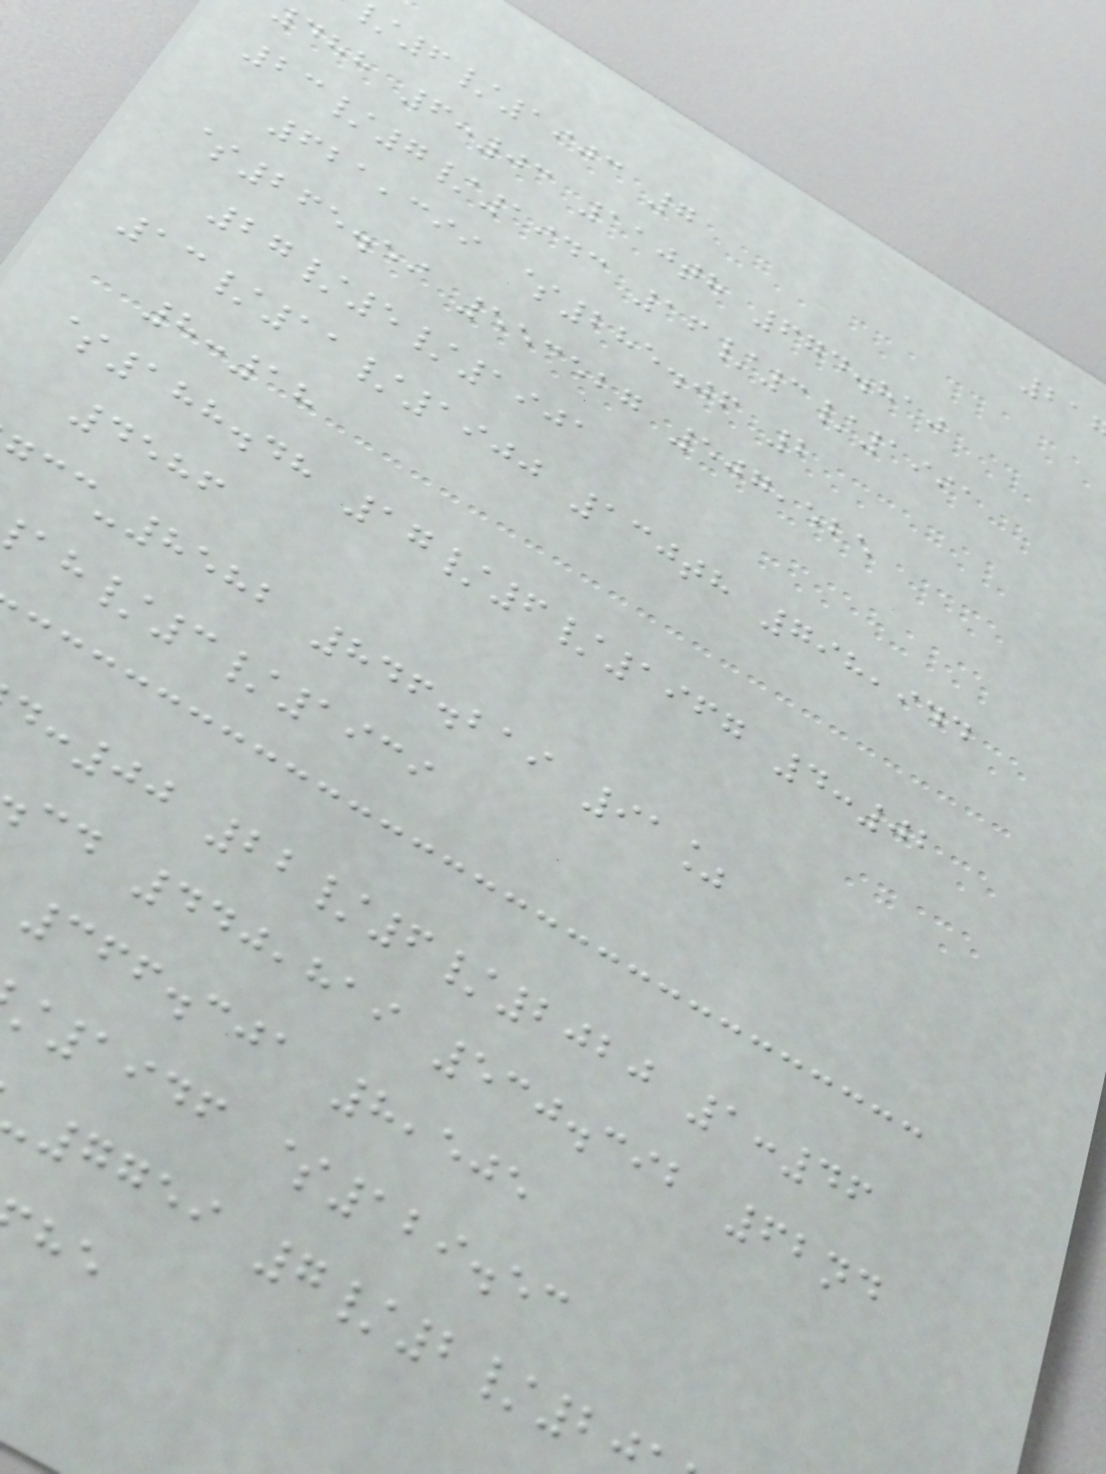6/1903 7
dhh 6:03 110th 674.810
23/7/1943 16/3/1991
621,399 $285.06 2
$265.59 553527 507,525
27/5/1901
13/11/1900 130th 798,944
8:18
$188.48 17/6/1967 4:02
4586
-8582 846.219 91%
/3/1939
:00 22/6/2020 1:46
cd 440,819 530.392 62nd
366.301 8,505
1946 $129.53
7759 7/2/2
